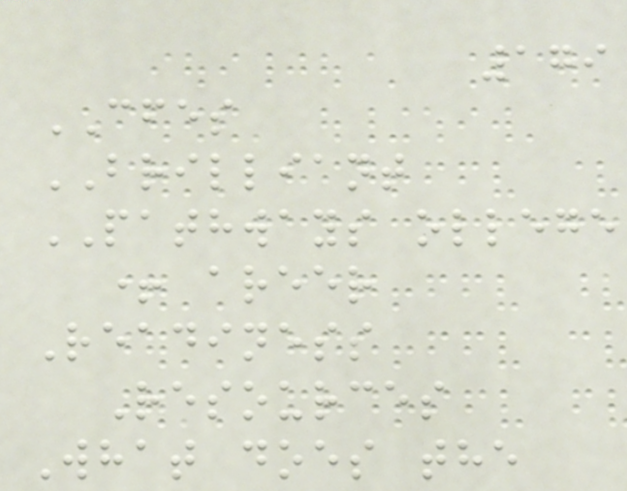179
CFES
BRILLIANT
PATHWAYS ollege
+ areer
Readiness
Resources
What does the
